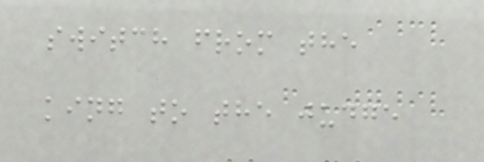switch from the
king to the judge
